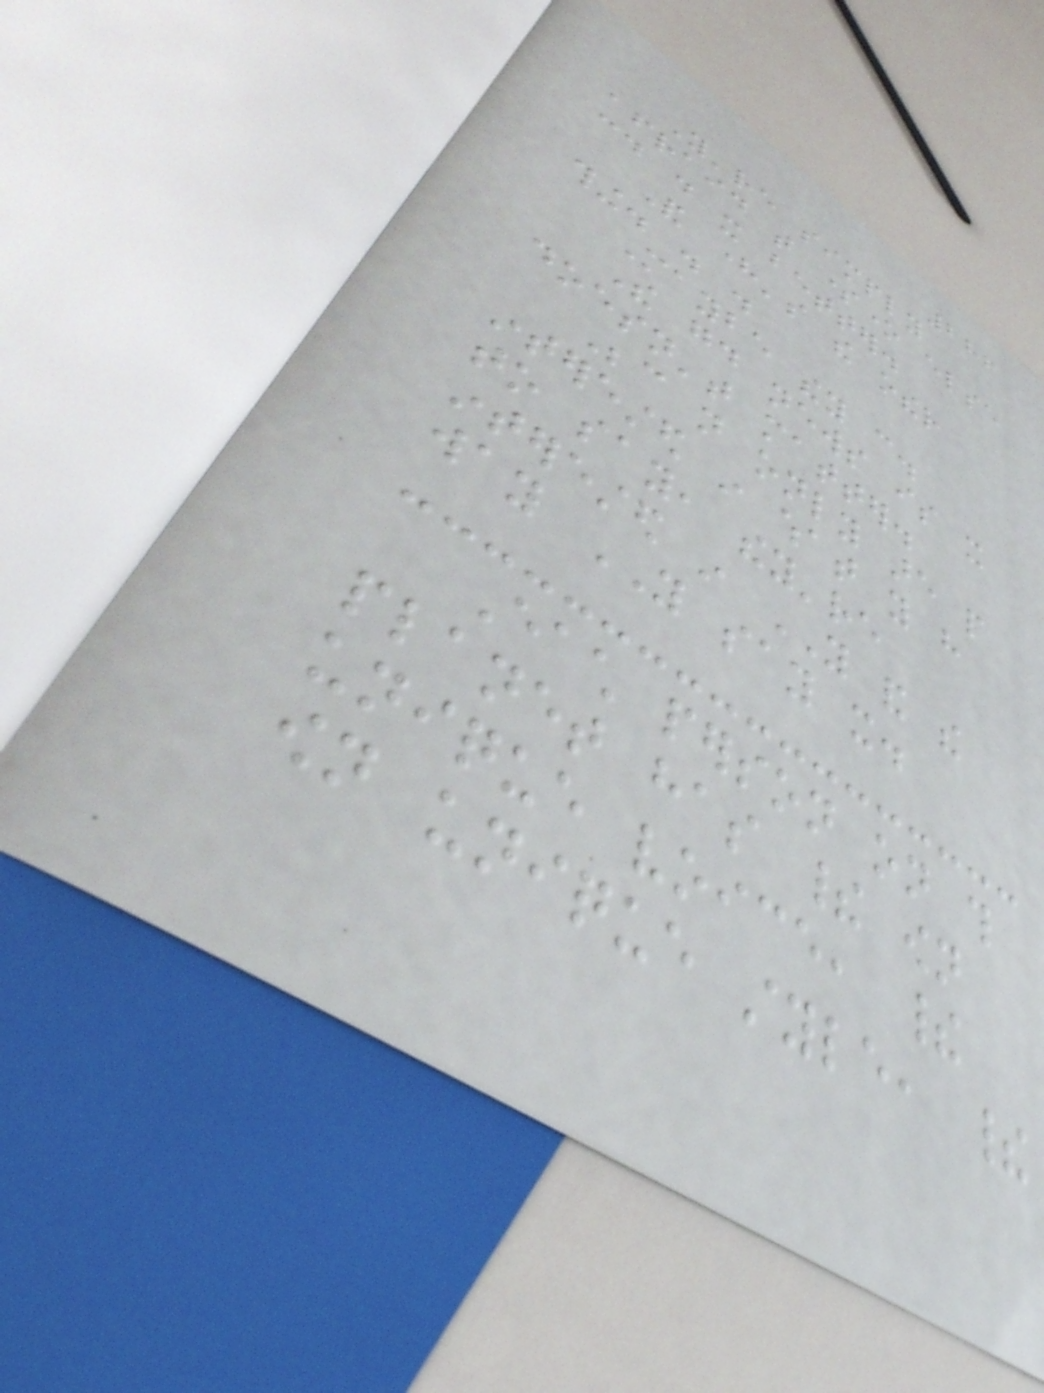286
You're simply
afraid that someone else
could do it better.
And here's the other
thing. . .
Maybe they can.
The good news is it
doesn't matter.
Because not only are people
interested in what you have
to say, they're
interested in YOU and the
way YOU say it.
Each person on this
planet has their own
unique voice, their
own unique style, their
